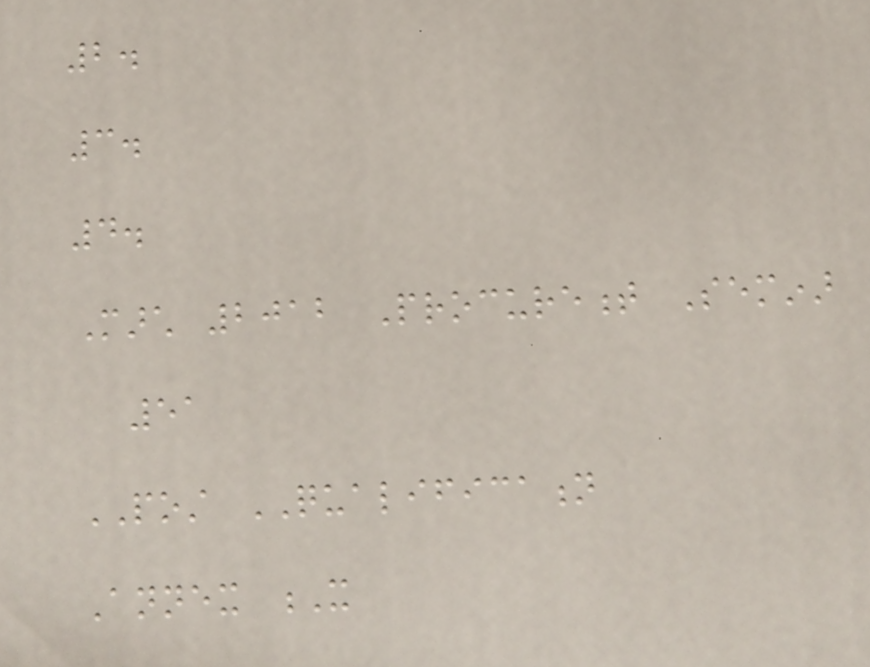2.
3.
4.
March 2012 Procurement Seminar
51
POST QUALIFICATION
Annex X
